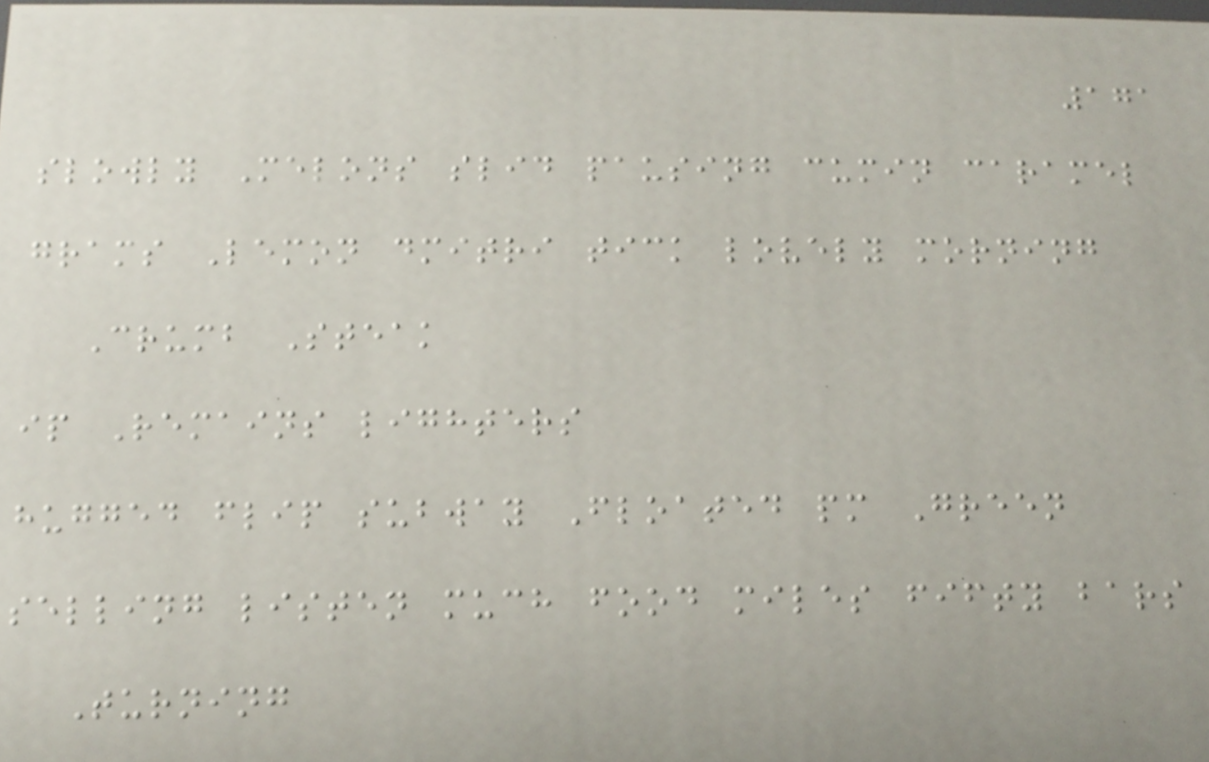171
slowly Melons slid pausing cumin caramel
grams Lemon dmitri tick lovely morning
Crumb Steak
ip Remains lighters
hugged flip subway Floated pm Green
selling listen much food miles fifty bars
Turning
